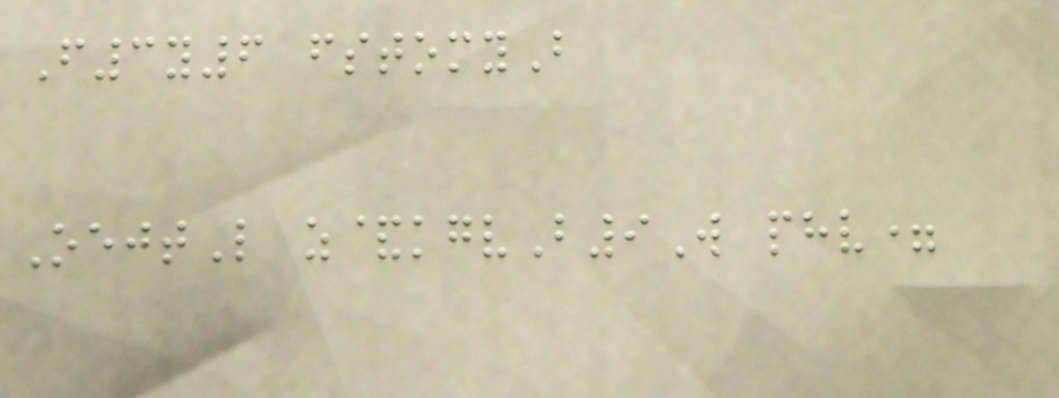F3y6 fstomyB
OejtL z&kgvB9W phv=
